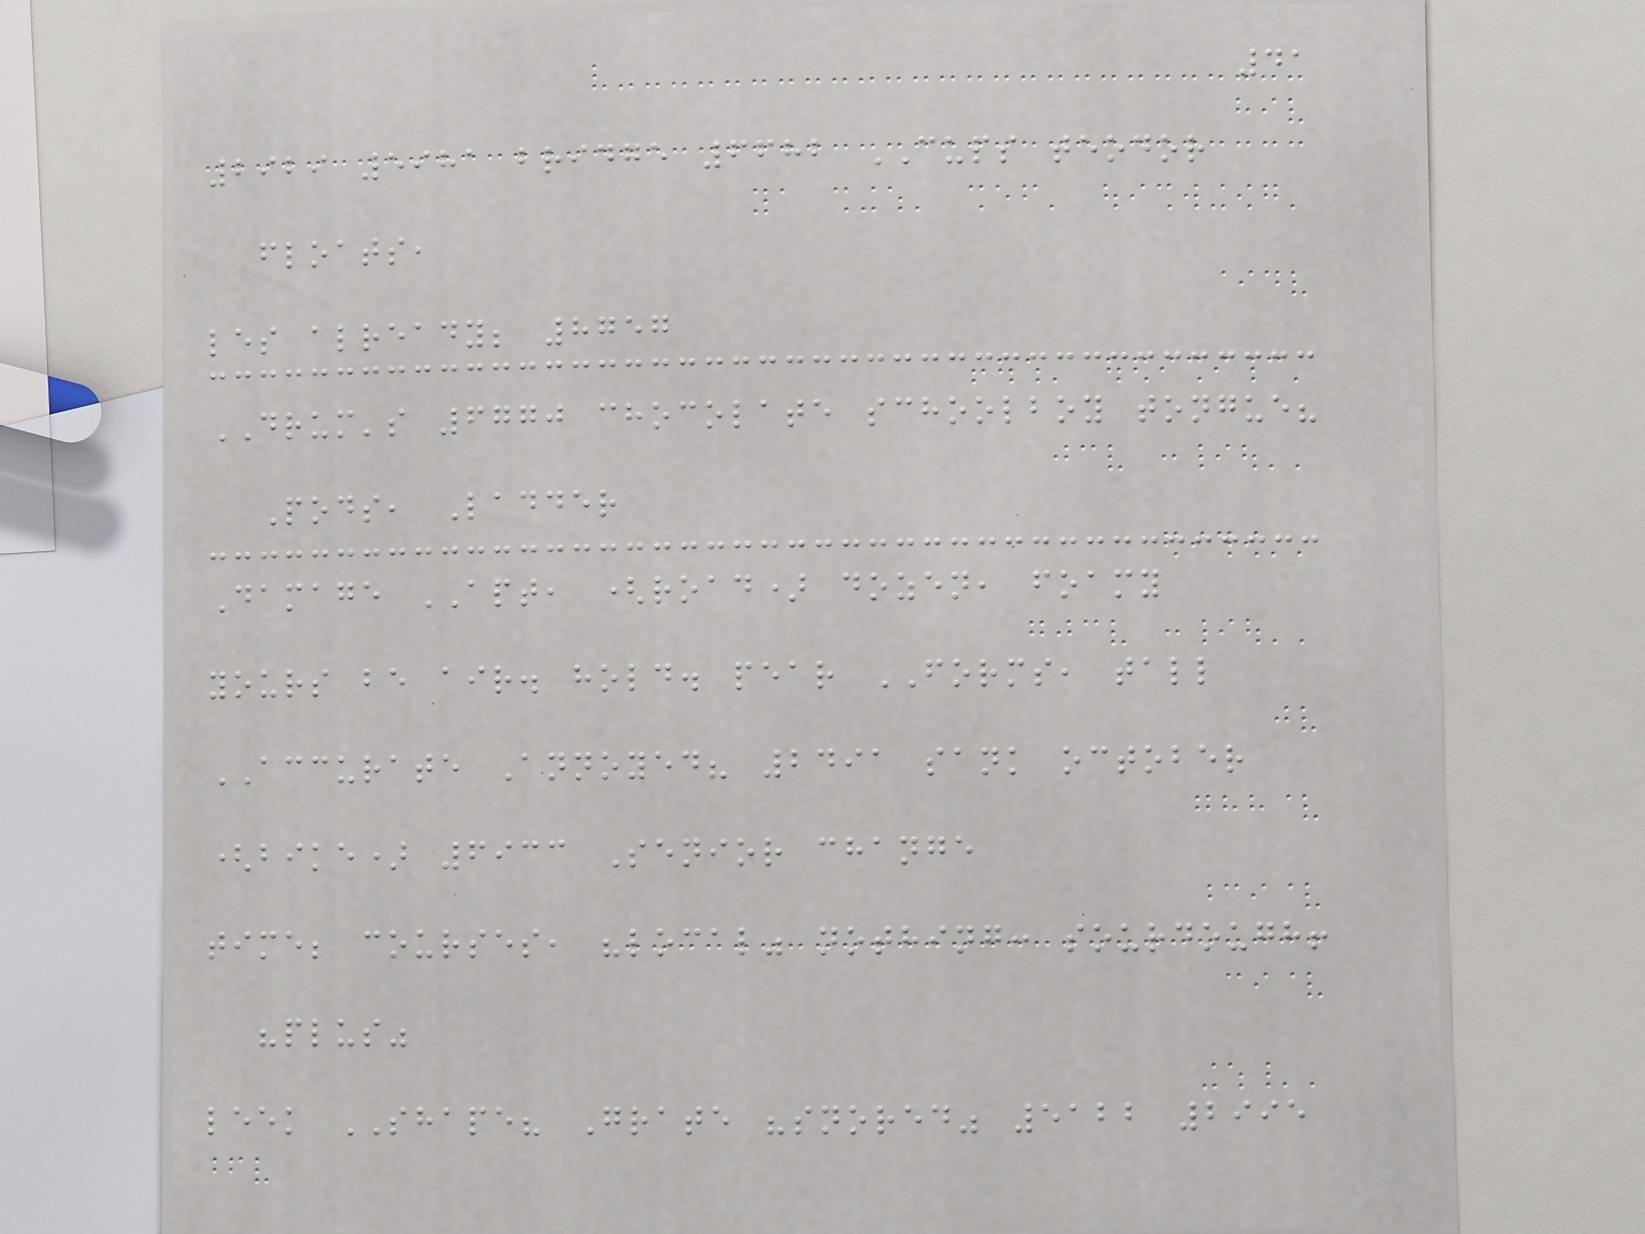41
2929 5981 bridge 6682 CUPS teodor
floats,
les already; 8757
DRUM's 6770 chocolate schoolboy tongue?
Pods, Ladder
Damage APT, (road) dozen, foamy
yours be air. hold. pear FORMS, tall
ACCURATE Annoyed? 2491 sank october
(bike) 6933 Senior change
time; courses, "local" nothing: sourdough!
"plus"
leek SHAPE? Grate "snored" 5122 2995
